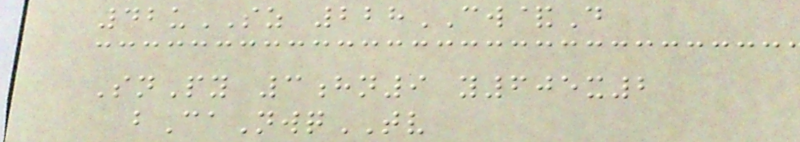42uSZ 228CW&D
SnPy 3hn9 y605x2
bCaNwqTV
